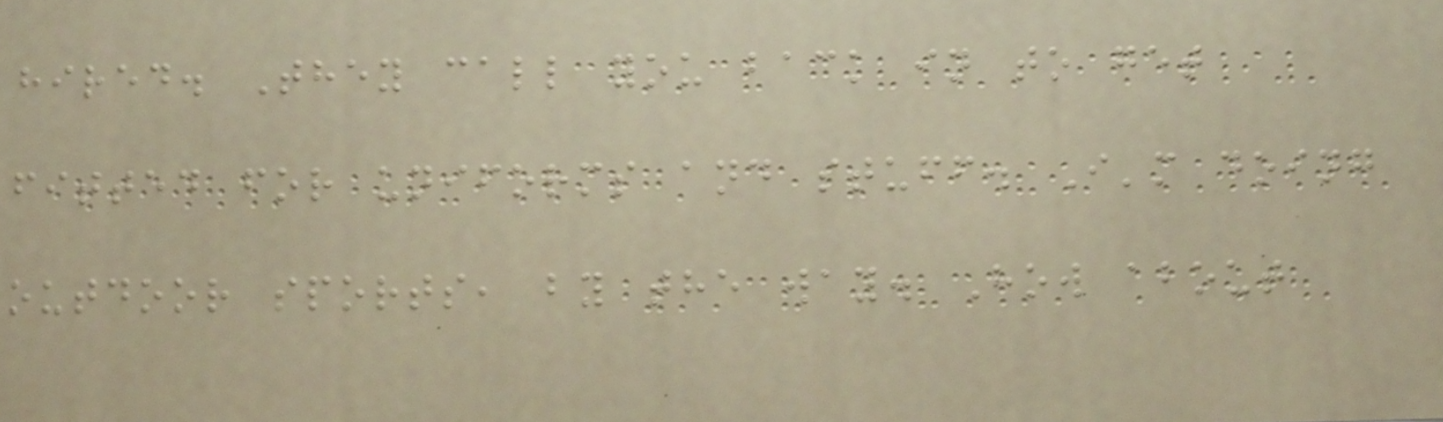hired. They call you back in to get
fitted for uniforms and stuff. I'm doing
outdoor sports, by the way. How about
